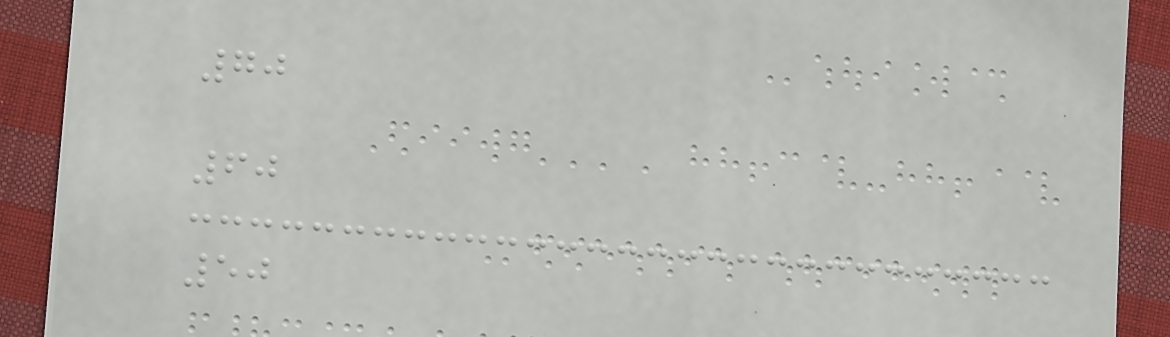70
60
50
